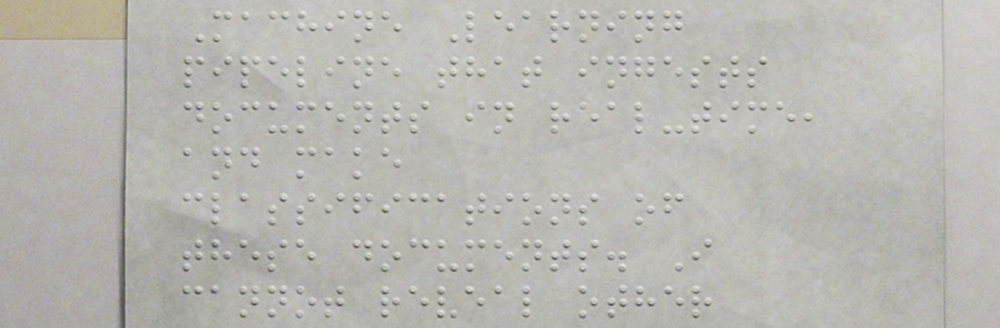Machine Learning
pipeline that ingests
documents in real-time,
and make
classifications of
these documents. I
cannot reveal other
